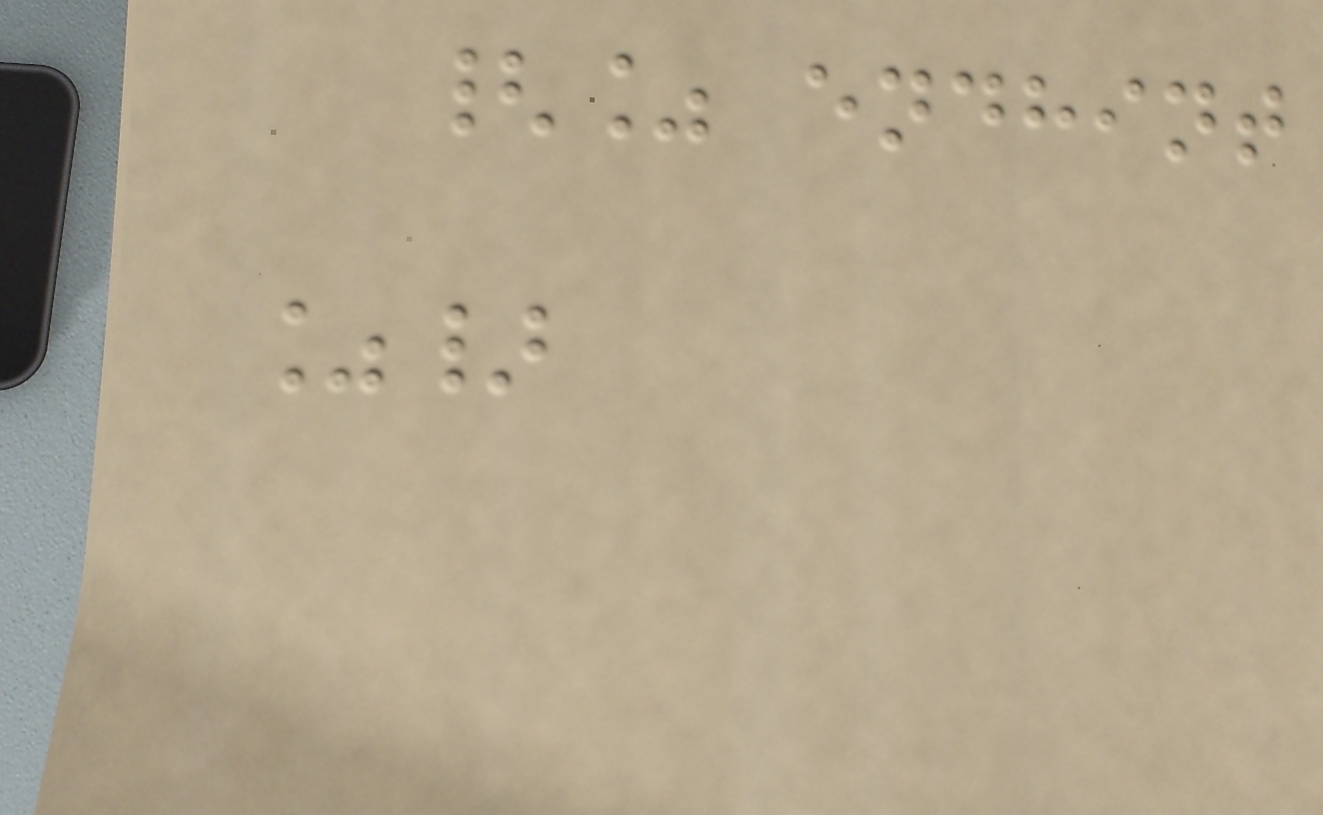{% endhint
%}
